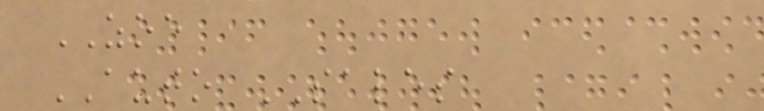ZOE
AUTO SALES
